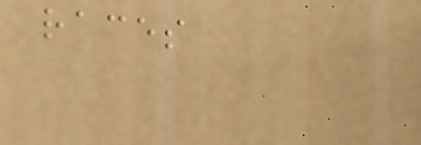races
